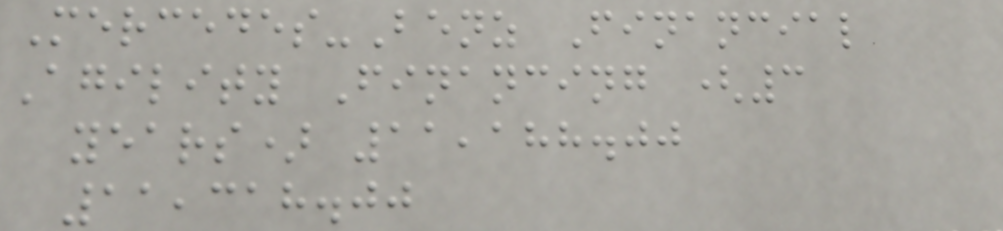Mercedes-Benz Financial
Agility Financing (3
years) 11,188.00
11,318.00
